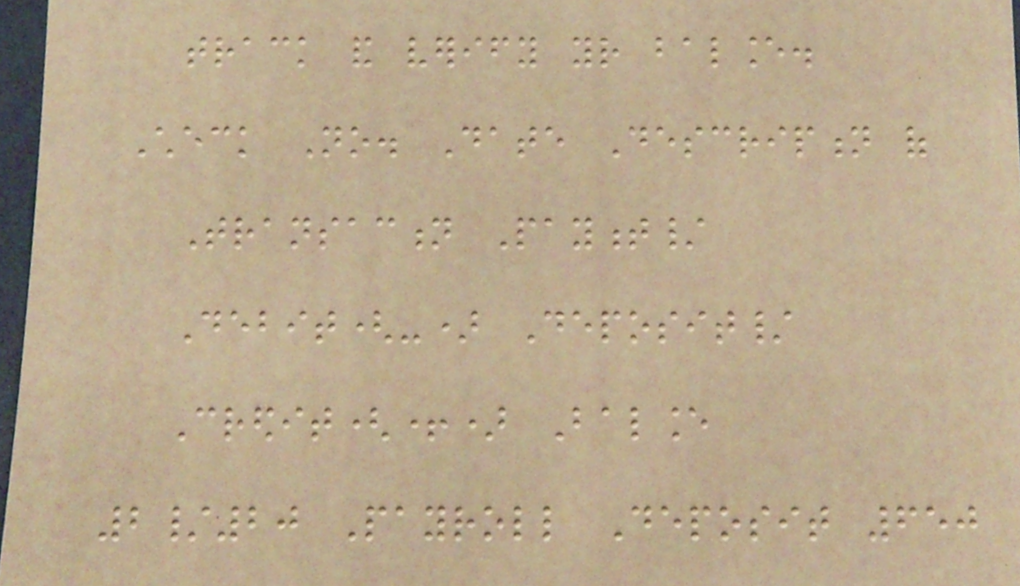track and verify your balance.
Check No. Date Description of
Transaction Payment/
Debit(-) Deposit/
Credit(+) Balance
2/20 Payroll Deposit 650
